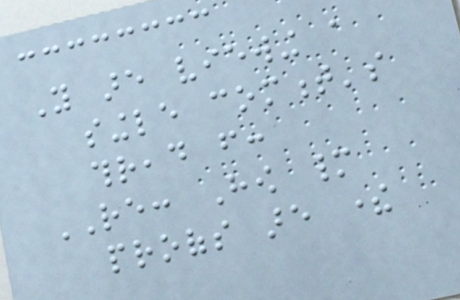You are viewing a
single comment's
thread from:
RE: How many
proofs are there
